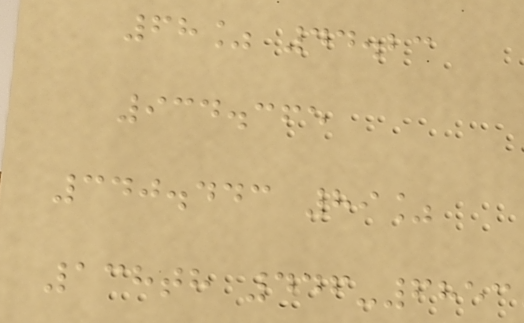68% 44.23
934.365
340.443 89%
138th 446-6853
